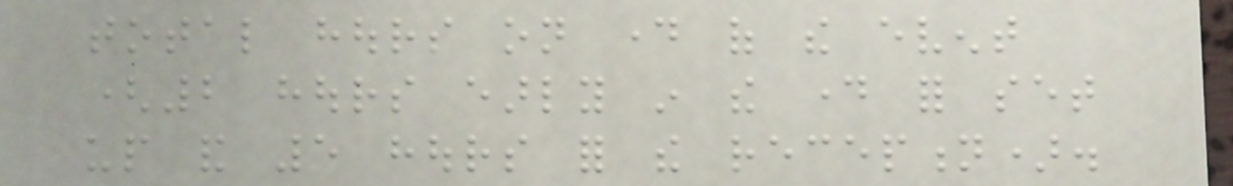total hours on day of the event
(2 hours early in the day for set
up and 5 hours for the reception).
